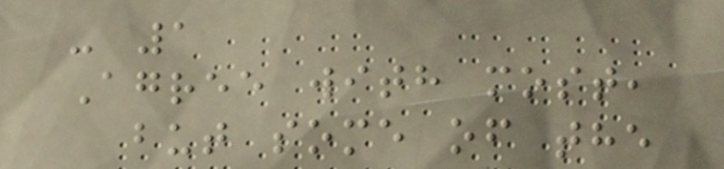- 1
Agree with most,
but some of the
